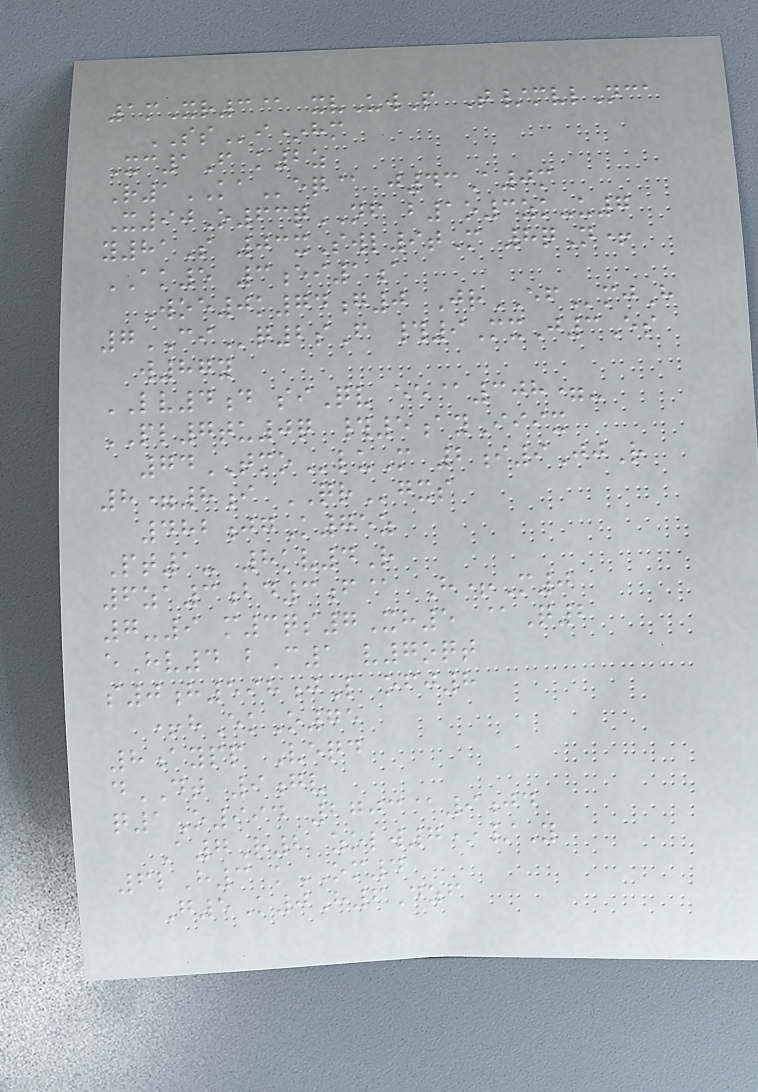1mXr3@ xvUwP T/mvlNca
SSi*hm
Xc1F k2z
R1KAeq@ j43A0m
X90O63qNF b1o3zk-u7
y81S 03xSwl9tM 8qN+
AK5 3ei1a
Woe0k74g0 JrEFmjH
7CIq2sF #9MxJ3Es
w87y
LV4d siQv ee@308=-
PL7tu0q #5ayIiix
74TMOluM 2i9JjR
8=8i QRgxs
482jgK75z
Pt1- 8kv4R
6za3bd3f@ H+M0
7-9 m3qs7Xh5 @Q2
eHv4 bC1 v7oqt
s0h598jL ofj8
+hEkO75
8aypp Veqd
dDT 9gv
q1O994 2703@9jd
A7R2 zolw7*/Y
6lH3 kOM4
G5K0H6Dzf
